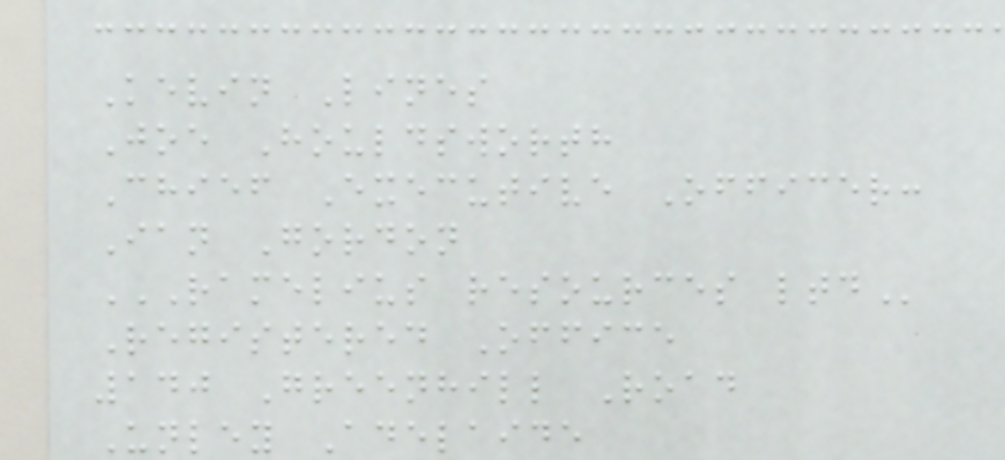Kevin Lines
Joe Houldsworth
Chief Executive Officer:
Ian Gordon
RAMELIUS RESOURCES LTD
Registered Office
140 Greenhill Road
Unley Adelaide
